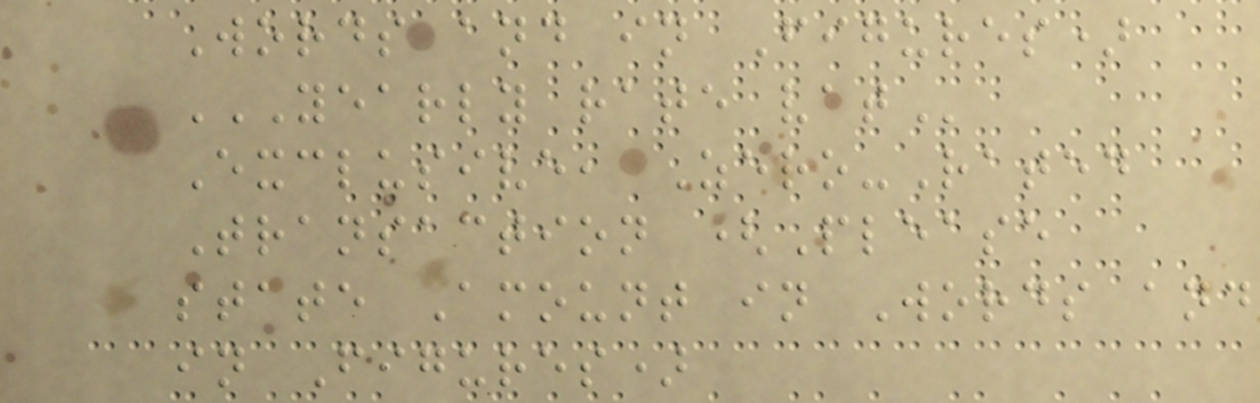Words and in Figures)
YEARLY RATE VAT
Exclusive, Zero-Rated
Transaction (Please
state Amount in Words and
in Figures)
